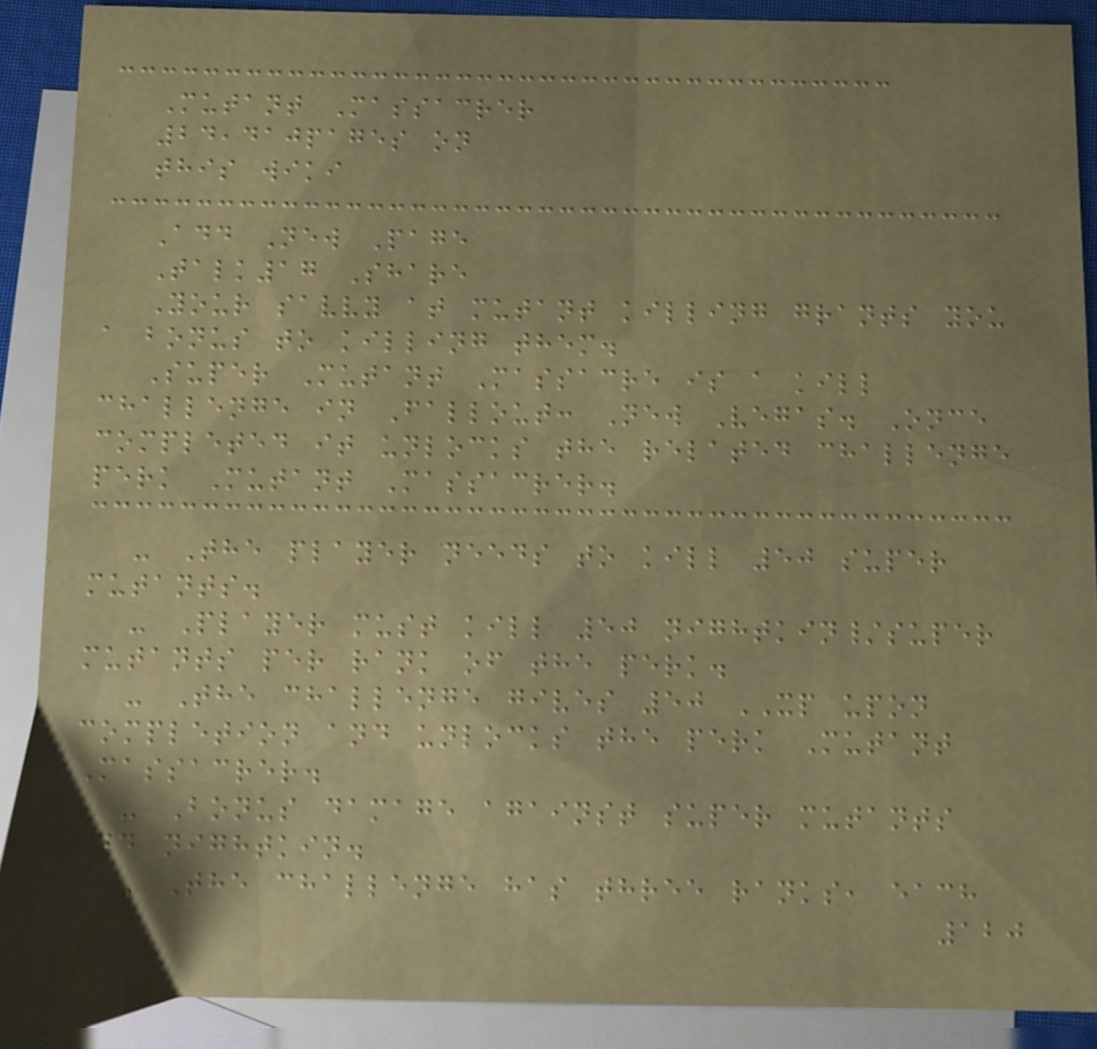Mutant Massacrer
24,410pages on
this wiki
Add New Page
Talk17 Share
Your savvy at mutant killing grants you
a bonus to killing them.
Super Mutant Massacre is a kill
challenge in Fallout: New Vegas. Once
completed it unlocks the related challenge
perk Mutant Massacrer.
- The player needs to kill 50 super
mutants.
- Player must kill 50 nightkin/super
mutants per rank of the perk.
- The challenge gives 50 XP upon
completion and unlocks the perk Mutant
Massacrer.
- Bonus damage against super mutants
and nightkin.
- The challenge has three ranks, each
120
